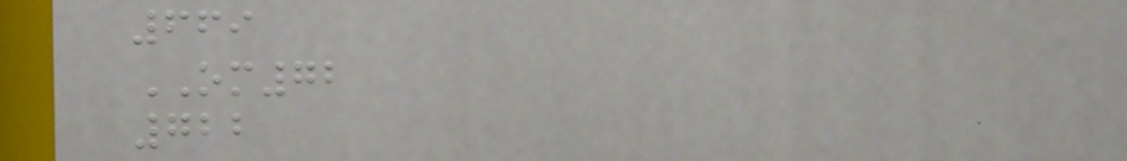669
OM72
722
